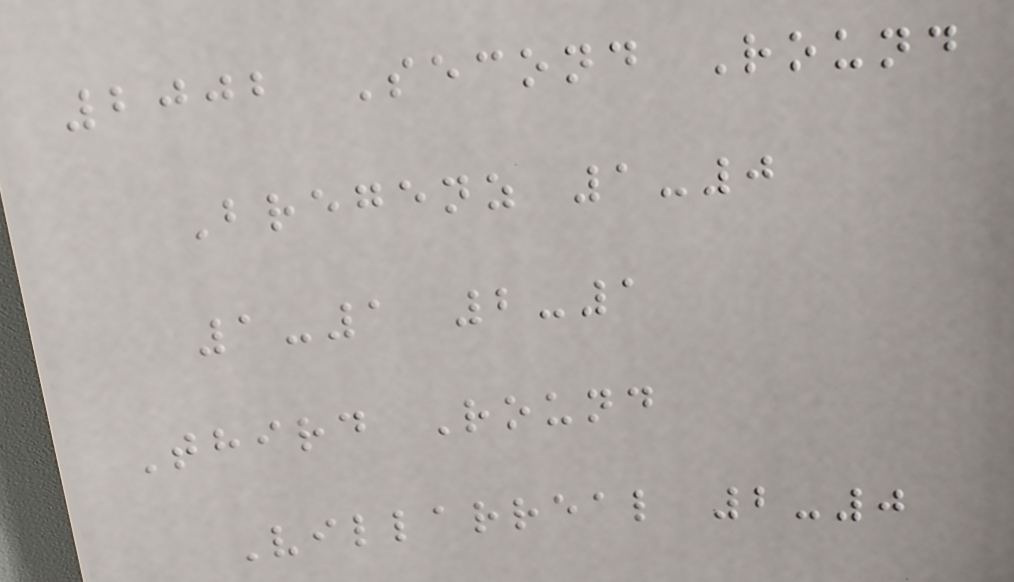2002 Second Round
Bregenz 1-0
1-1 2-1
Third Round
Villarreal 2-0
